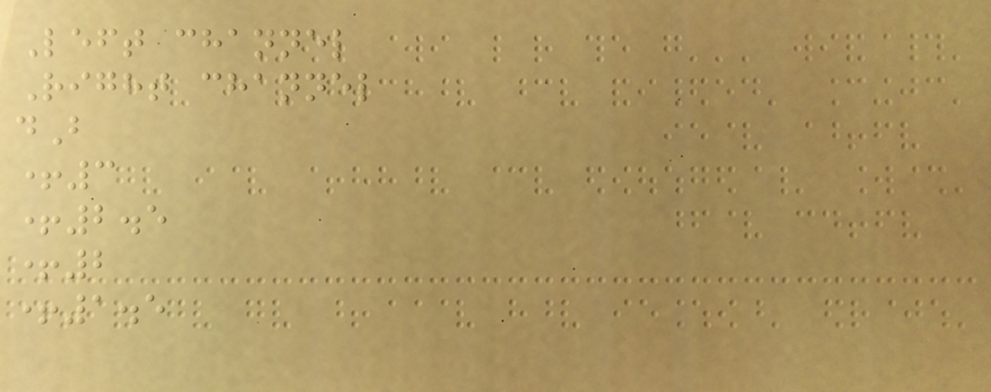Left channel
Right channel
dB
+3
+2.5
+2
+1.5
